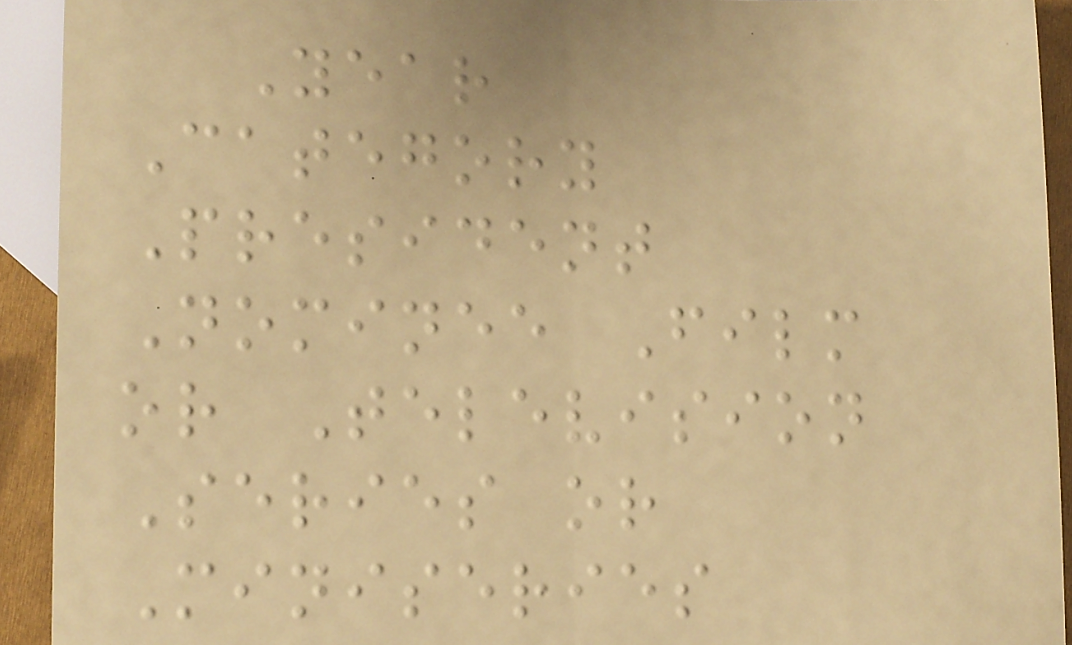Year
Category
President
Nominee Film
or Television
Series or
Miniseries
